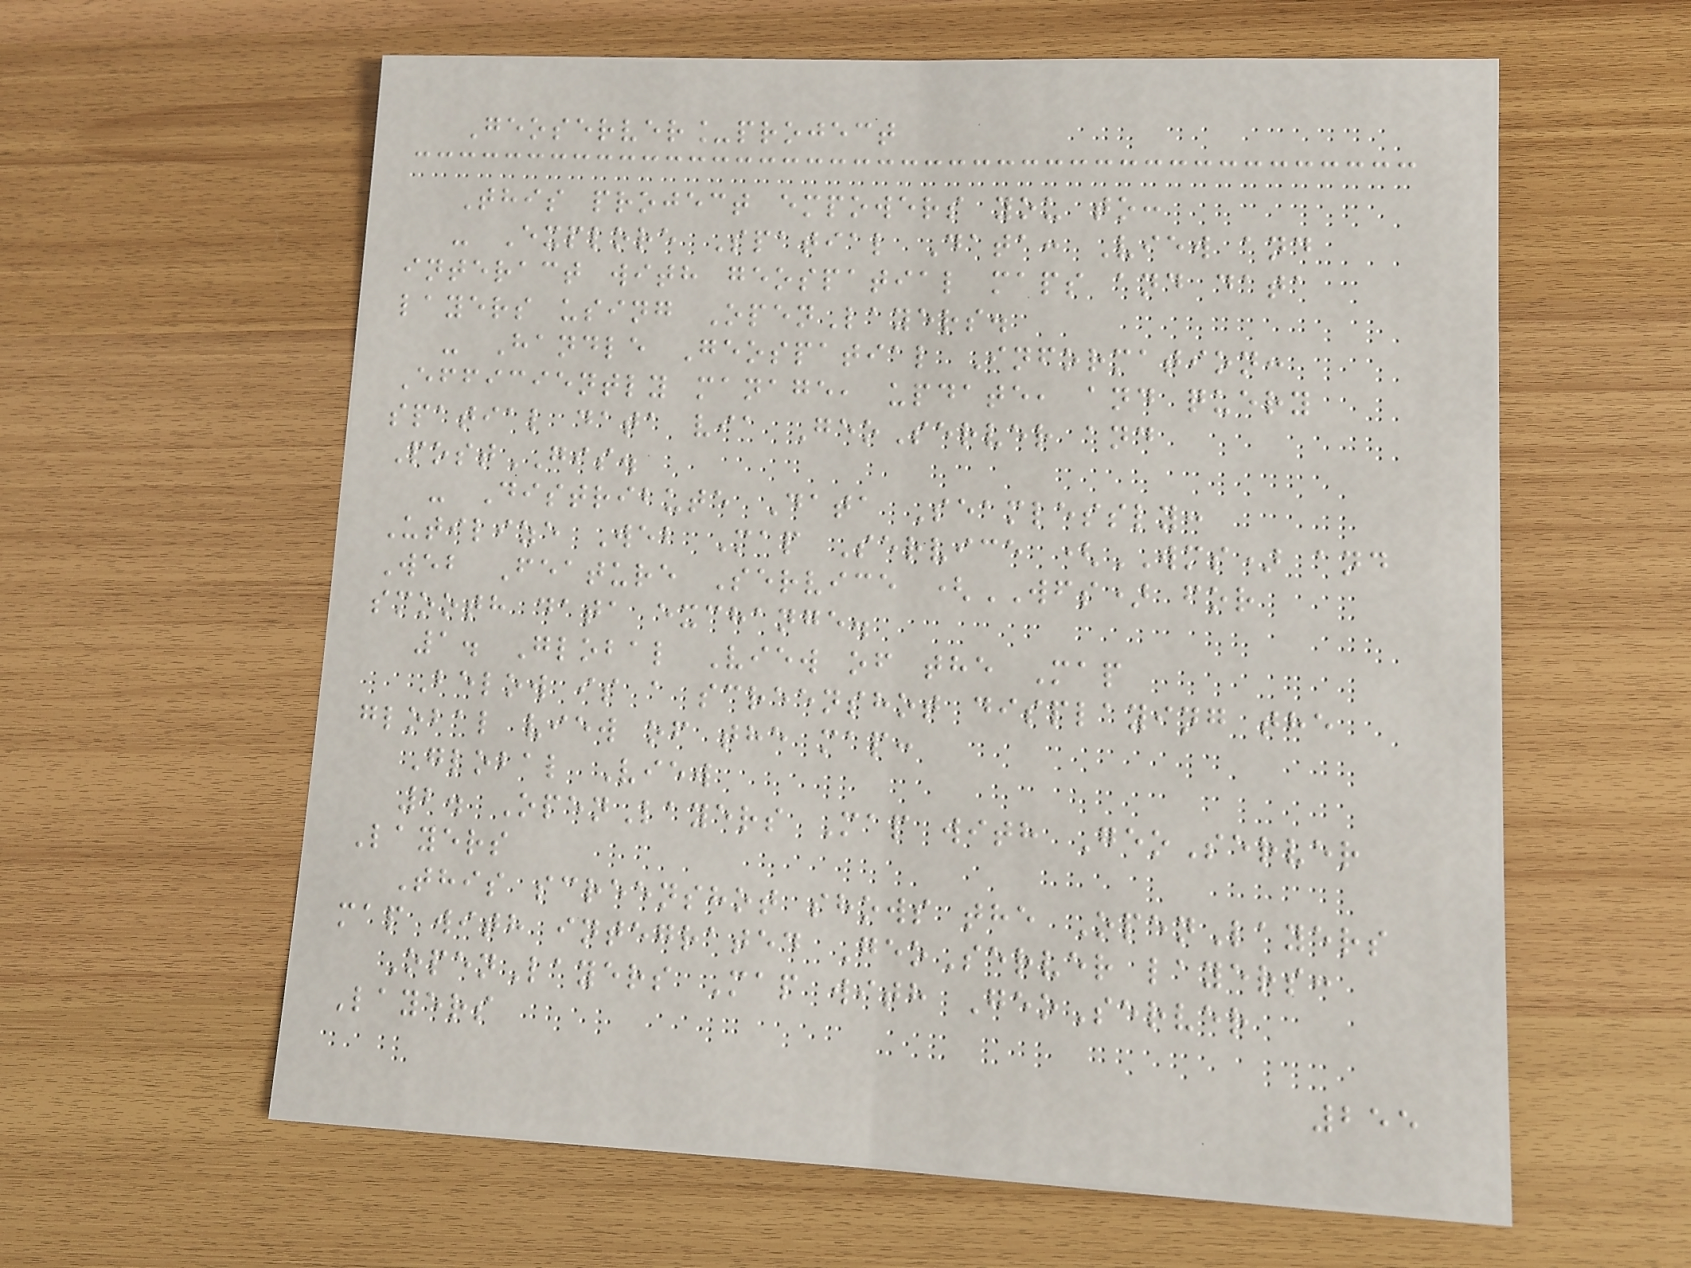Geoserver_project
This project empowers you to:
- Explore Spatial Data: View and
interact with geospatial maps and data
layers using OpenLayers.
- Handle Geospatial Information:
Efficiently manage, update, and query
spatial data via GeoServer and
PostGIS.
- Distribute Data Seamlessly:
Utilize Web Map Service (WMS) and
Web Feature Service (WFS) for
smooth data exchange.
1. Global View of the Map
Below is a screenshot displaying the
global view of the map:
Global View
2. OpenLayers Map with GeoServer
Layers
This screenshot shows the OpenLayers
map with integrated GeoServer layers:
OpenLayers Map with GeoServer
Layers
255
